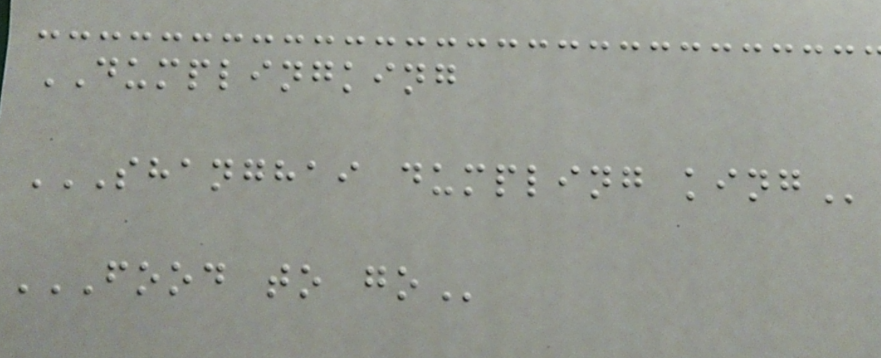DUMPLINGKING
SHANGHAI DUMPLING KING
FOOD TO GO
